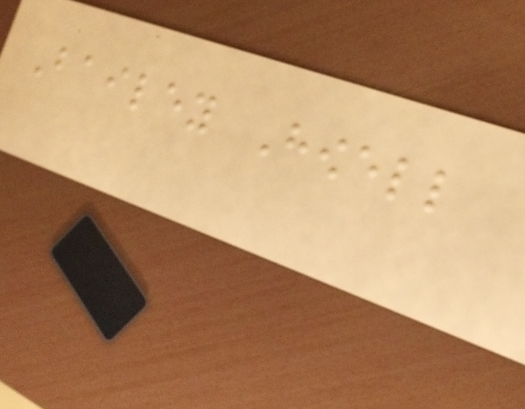Bailey Howell
